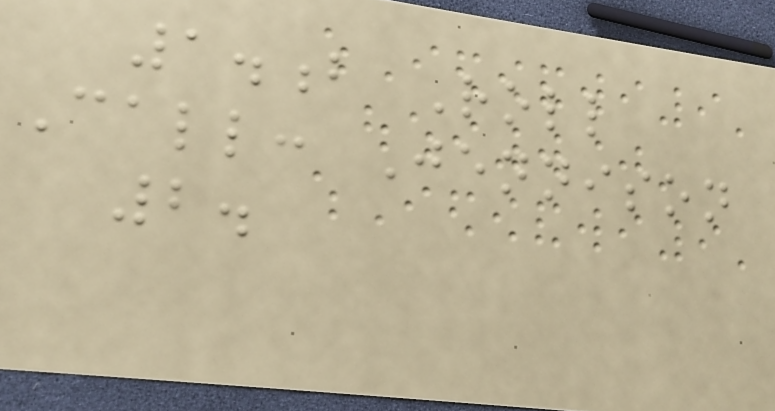1.b Roll
Call: Jennison
2.
